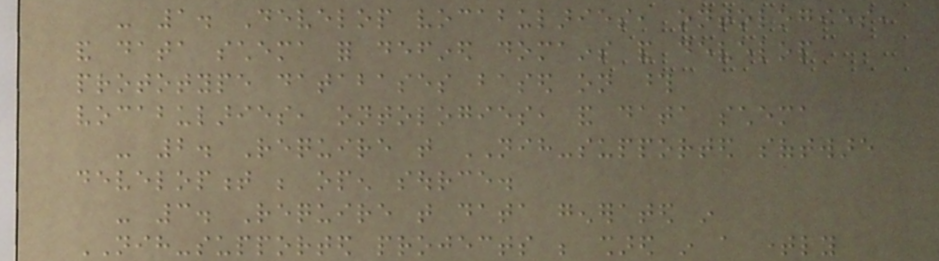- 1. Develop vocabularies, ontologies,
and data schema for defined domains and develop
prototype databases based on those
vocabularies, ontologies, and data schema
- 2. Require that NIH-supported software
development be open source.
- 3. Require that data generated in
NIH-supported projects be shared in a timely
